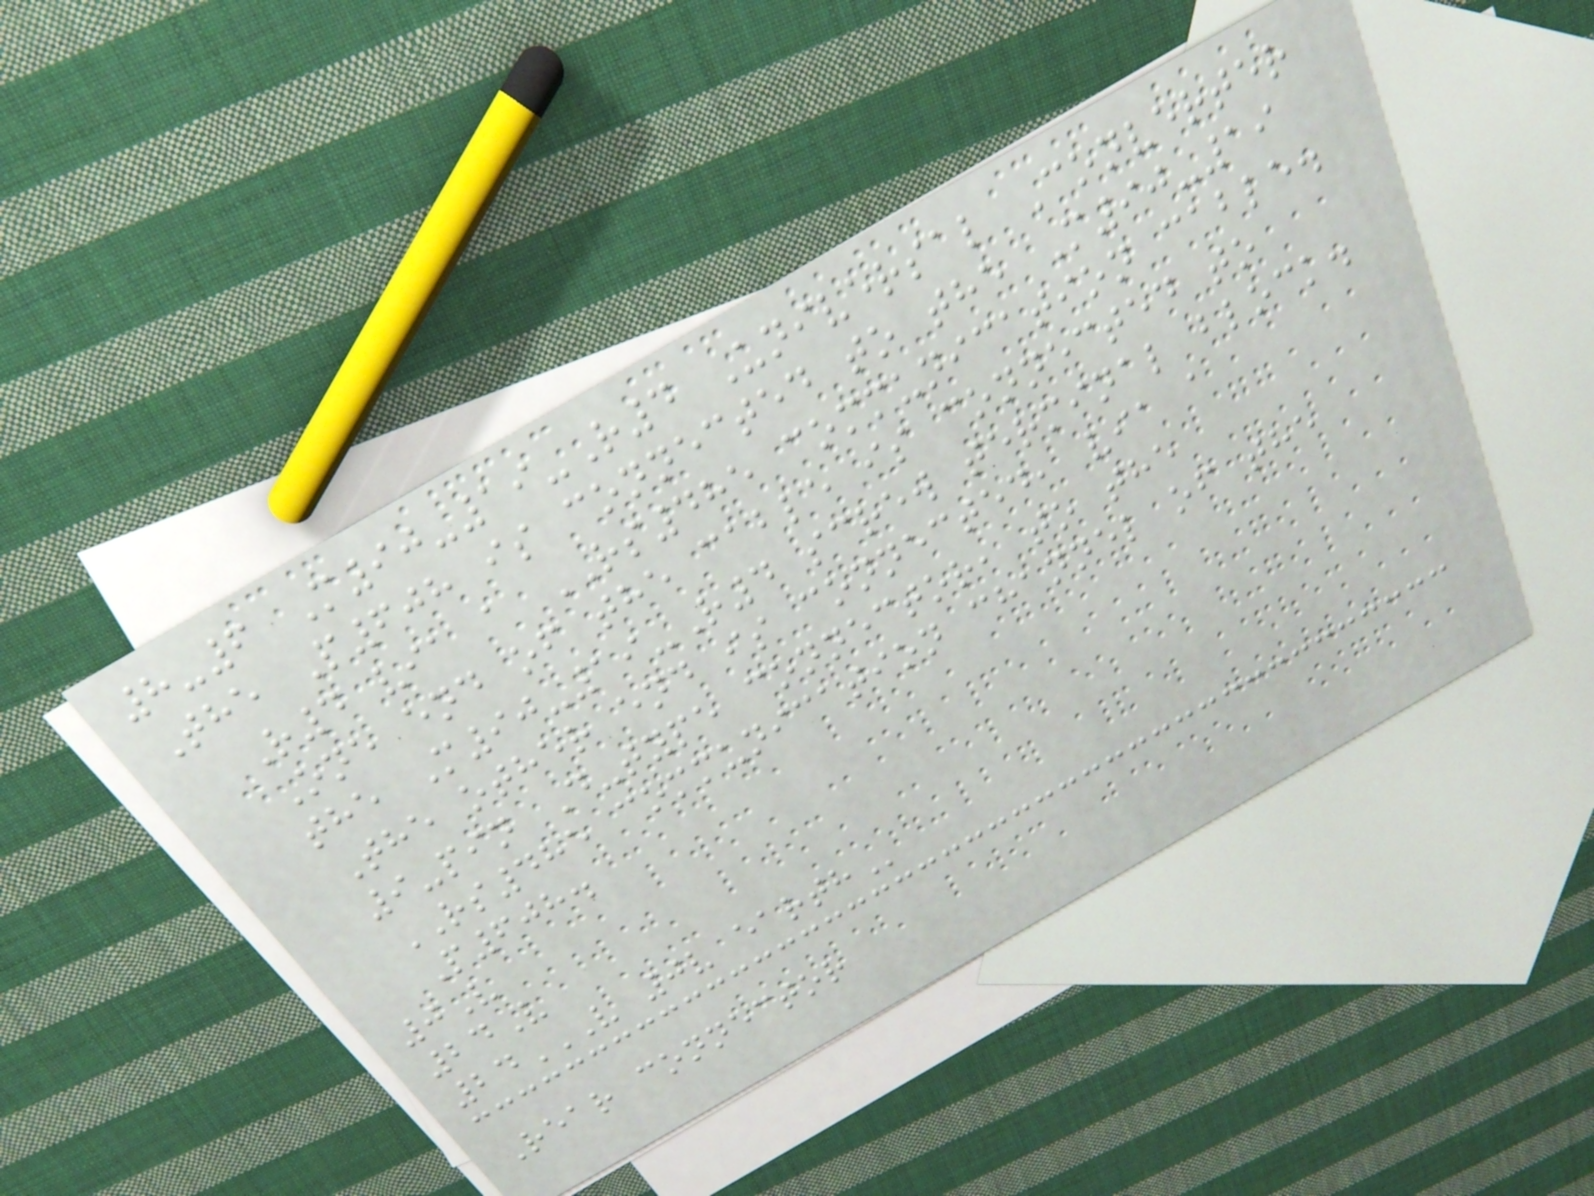8-6 M90-19-R4 Universal Converter
The P608 is connected to the M90-19
R4 via a RS485 communication cable.
One end of the cable is connected to
the M90-19-R4 screw terminal block.
The other end is connected, via a
9-pin D-type connector, to the
RS485 communication channel of the
P608.
0V
24V
24V 0V EARTH
Rear connector
